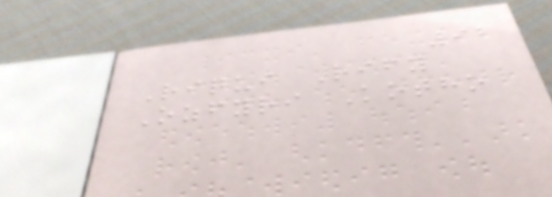92
Riqui Rify
Ozfyri Kotho
